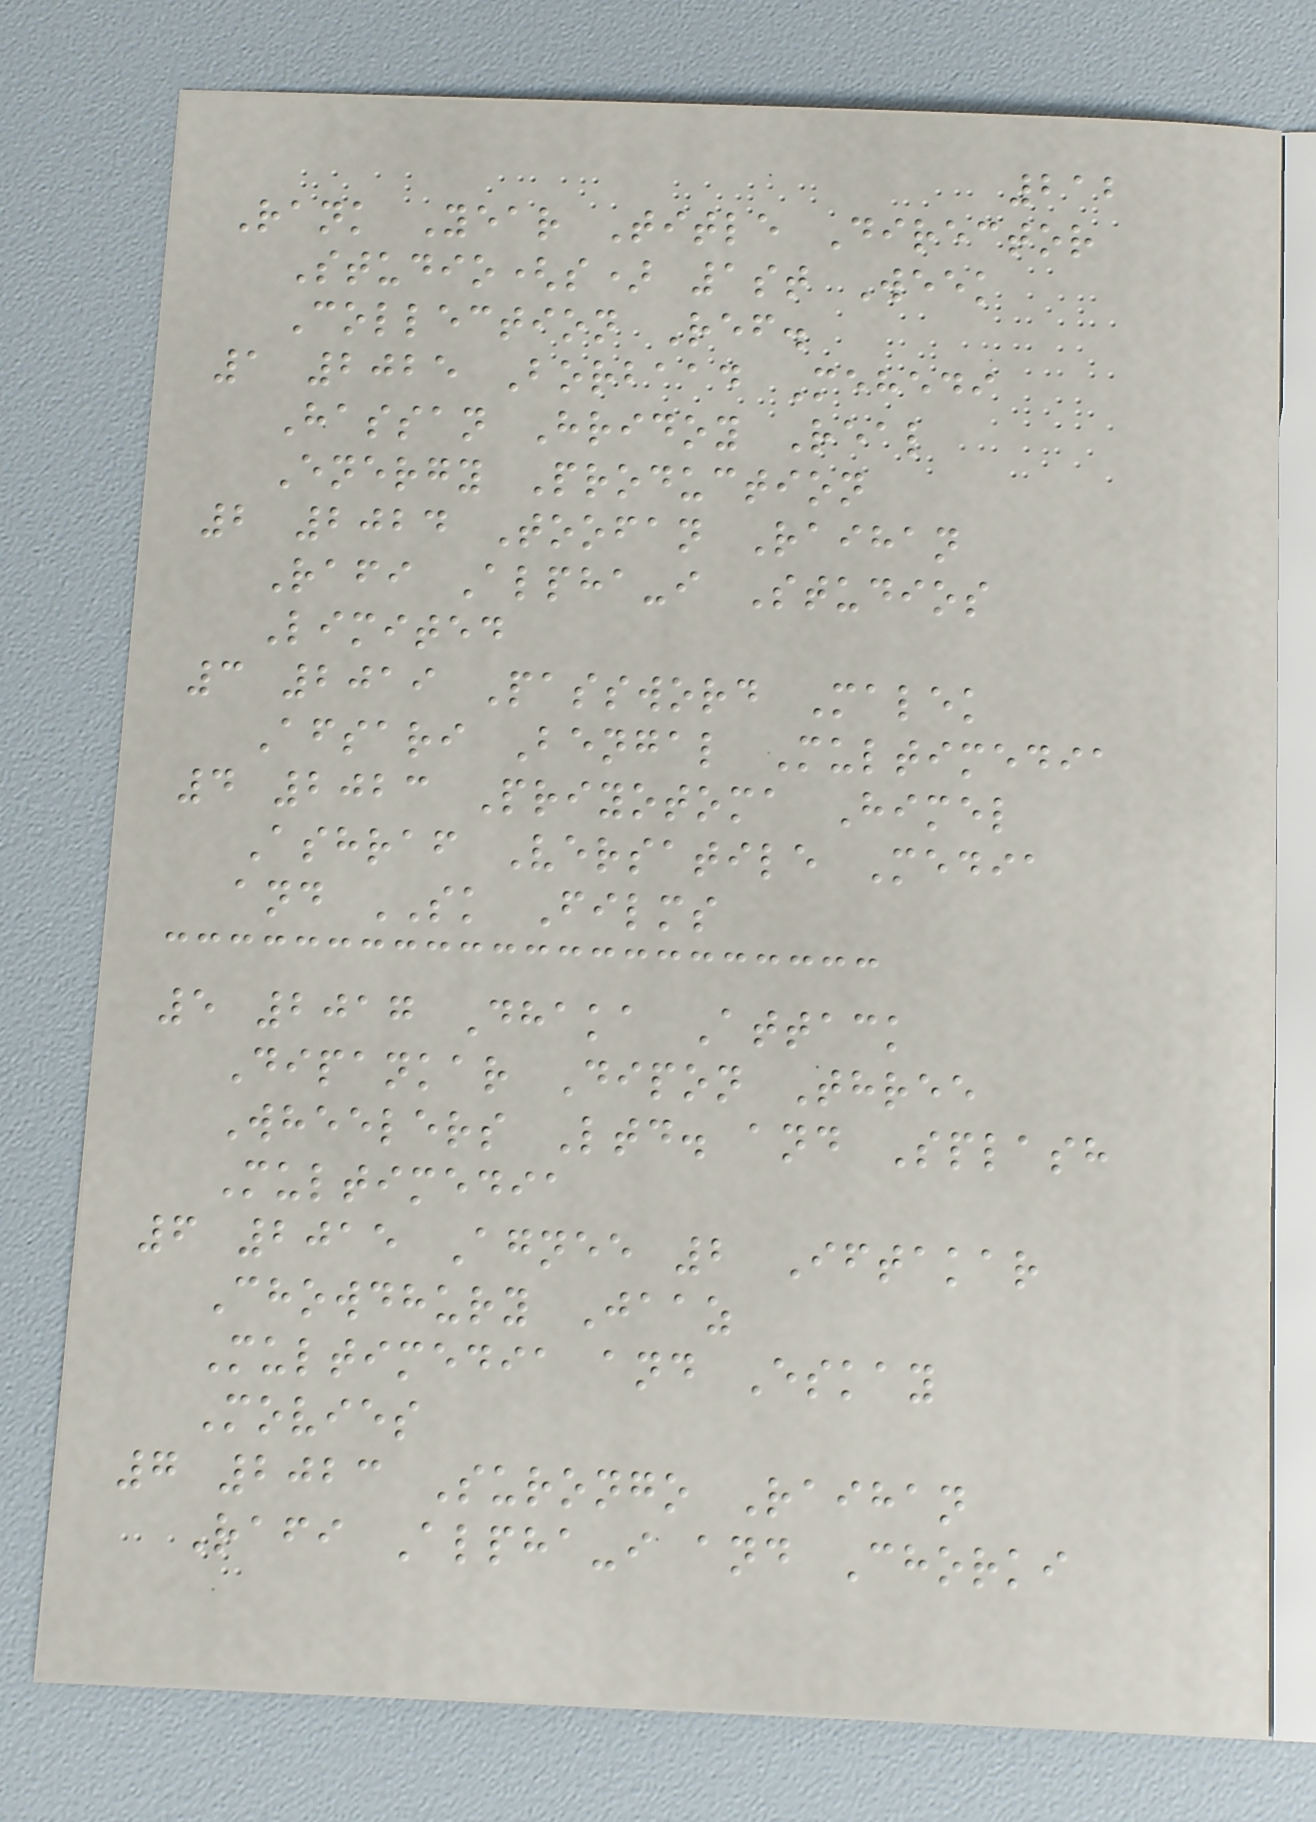212
Rank Year Title Director
Studio(s) 1st Week
Collection Ref.
1 2025 Borbaad Mehedi
Hassan Hridoy Real
Energy Production
2 2024 Toofan Raihan
Rafi Alpha-i Studios
Limited
3 2019 Password Malek
Afsari Bengal Multimedia
4 2023 Priyotoma Himel
Ashraf Versatile Media
and SK Films
5 2017 Dhaka Attack
Dipankar Dipon Three
Wheelers Ltd. and Splash
Multimedia
6 2015 Agnee 2 Iftakar
Chowdhury Jaaz
Multimedia and Eskay
Movies
7 2023 Surongo Raihan
Rafi Alpha-i and Chorki
